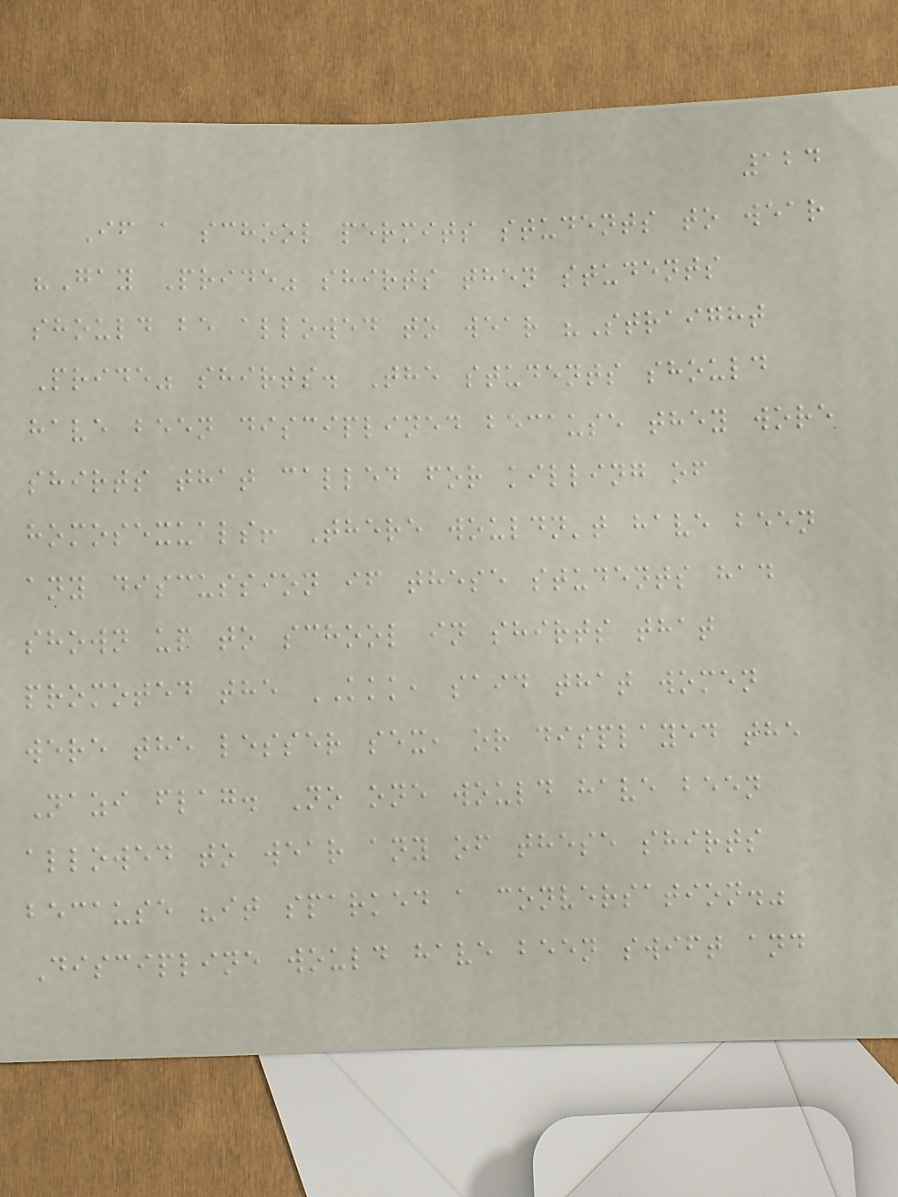124
If a school permits students to wear
"Gay Pride" shirts then students
should be allowed to wear "Straight
Pride" shirts. The students should
have been disciplined because they wore
shirts that called for killing of
homosexuals! There wouldn't have been
any discussion if these students had
shown up to school in shirts that
promoted the KKK, said that women
were the lesser sex, or displayed the
Nazi flag. No one would have been
allowed to wear any of these shirts
because "it sparked a conversation."
Discipline would have been swift and
